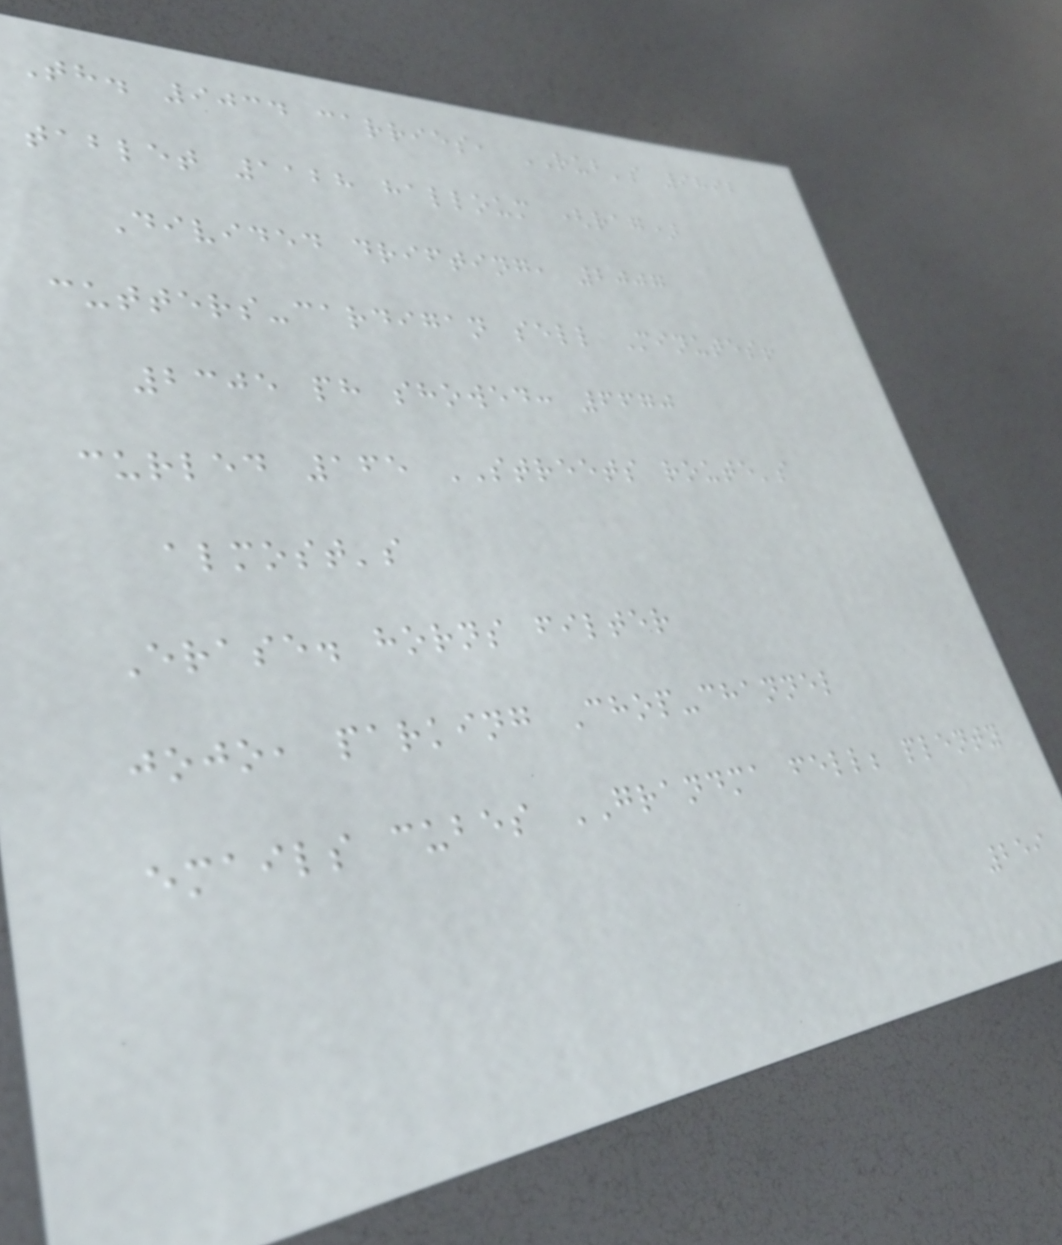Th. 9034 carries, RUB's 9892
tablet 1128 halloum (rag)
Divided drifting, 2007
cutters-cardigan sell Minutes!
2305 ph showed: 6670
curled 165 STREETS route's
almost's
Erase. horns filter
jojo, parking Chop-channel
emails cubes GRANDMA fell; plenty
259
